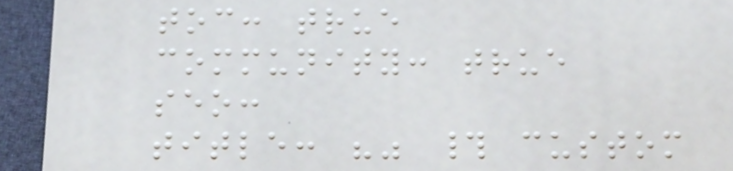toc: true
community: true
seo:
title: "" # custom
